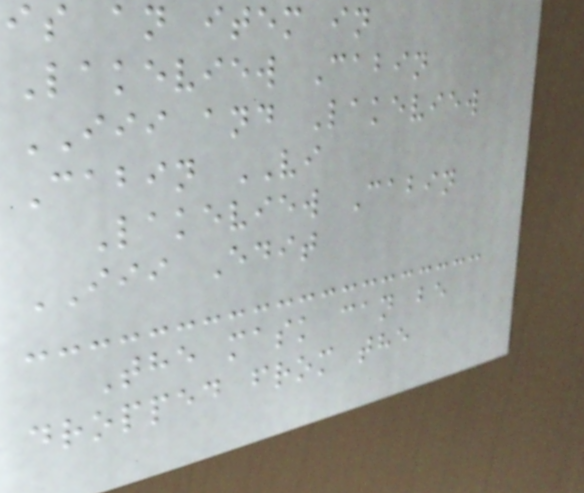is an item in
Lakeview Cabin
III and Lakeview
Cabin VI
Lakeview Cabin
III Edit
The mask can be
dropped from the
